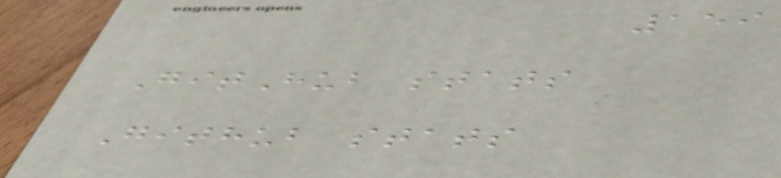159
GitHub stats
Github stats
